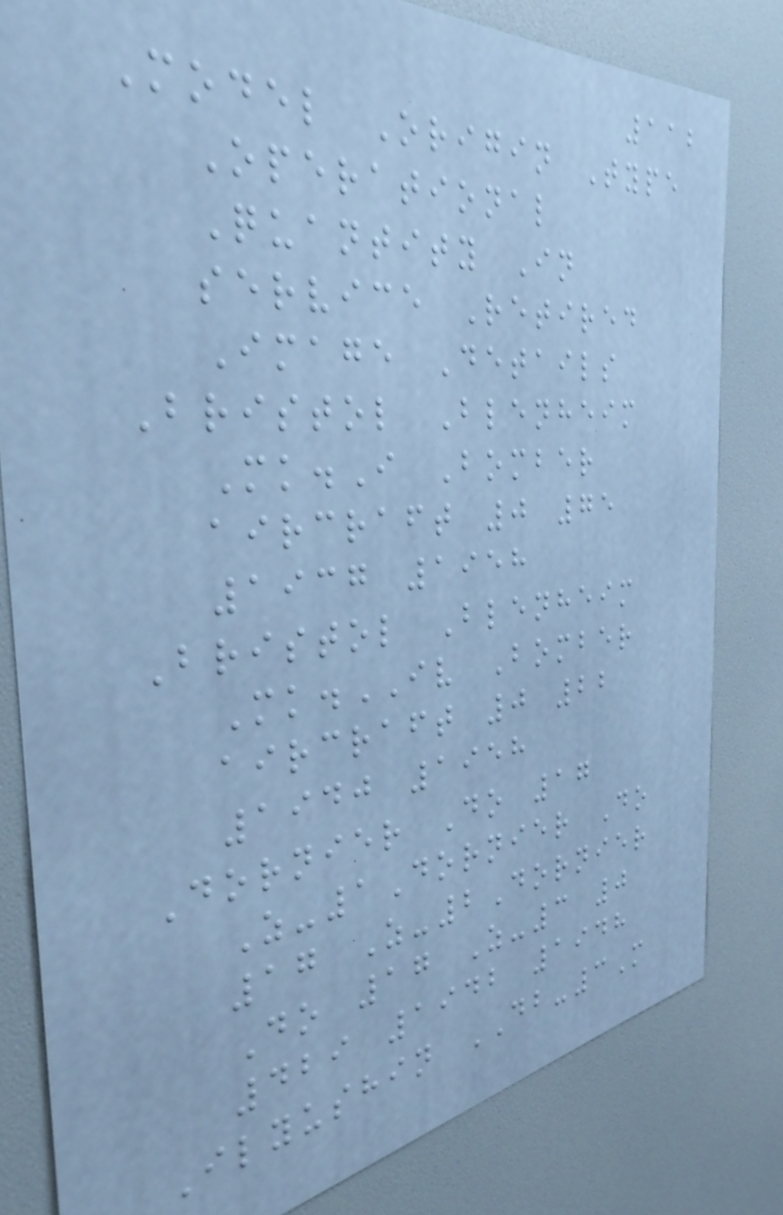112
Model Origin Type
Operational
Quantity In
service Retired
Image Details
Bristol Blenheim
Mk.I Bomber
aircraft 0 75
1937 1958
Bristol Blenheim
Mk.IV Bomber
aircraft 0 22
1940 1958
Dornier Do 17
Z-1Dornier Do
17 Z-2Dornier
Do 17 Z-3 0
429 1942 1948
Ilyushin DB-3M
